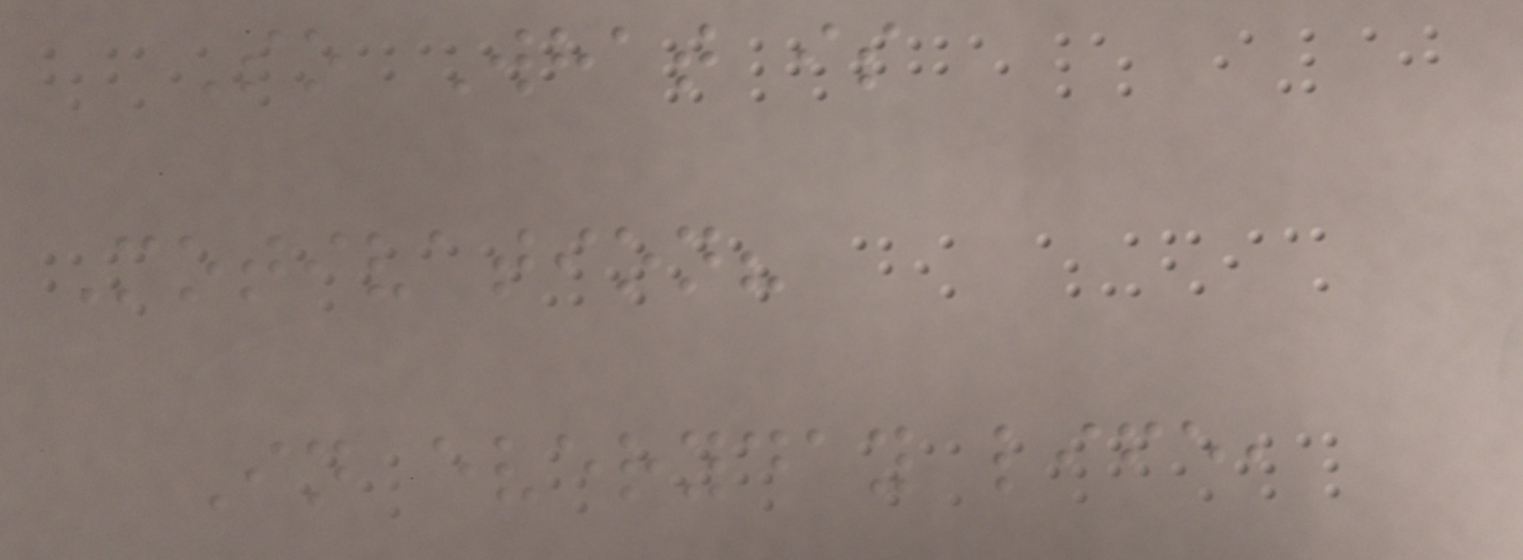So What is
Motivation?
In everyday life,
